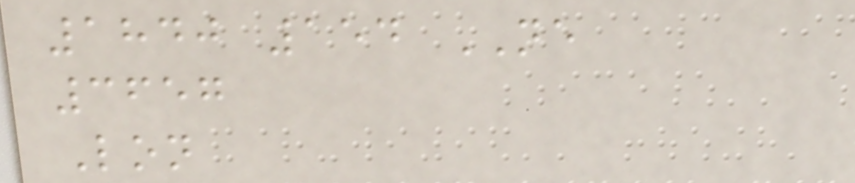1840 154 NE
3657
Lon
